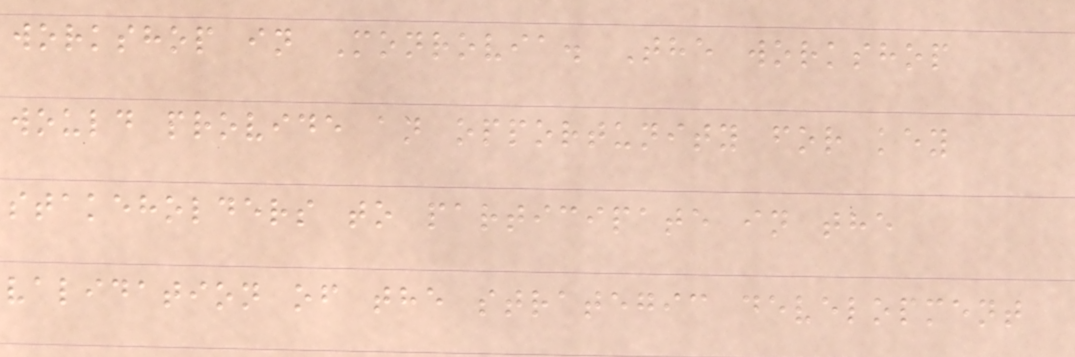workshop in Monrovia. The workshop
would provide an opportunity for key
stakeholders to participate in the
validation of the strategic development
